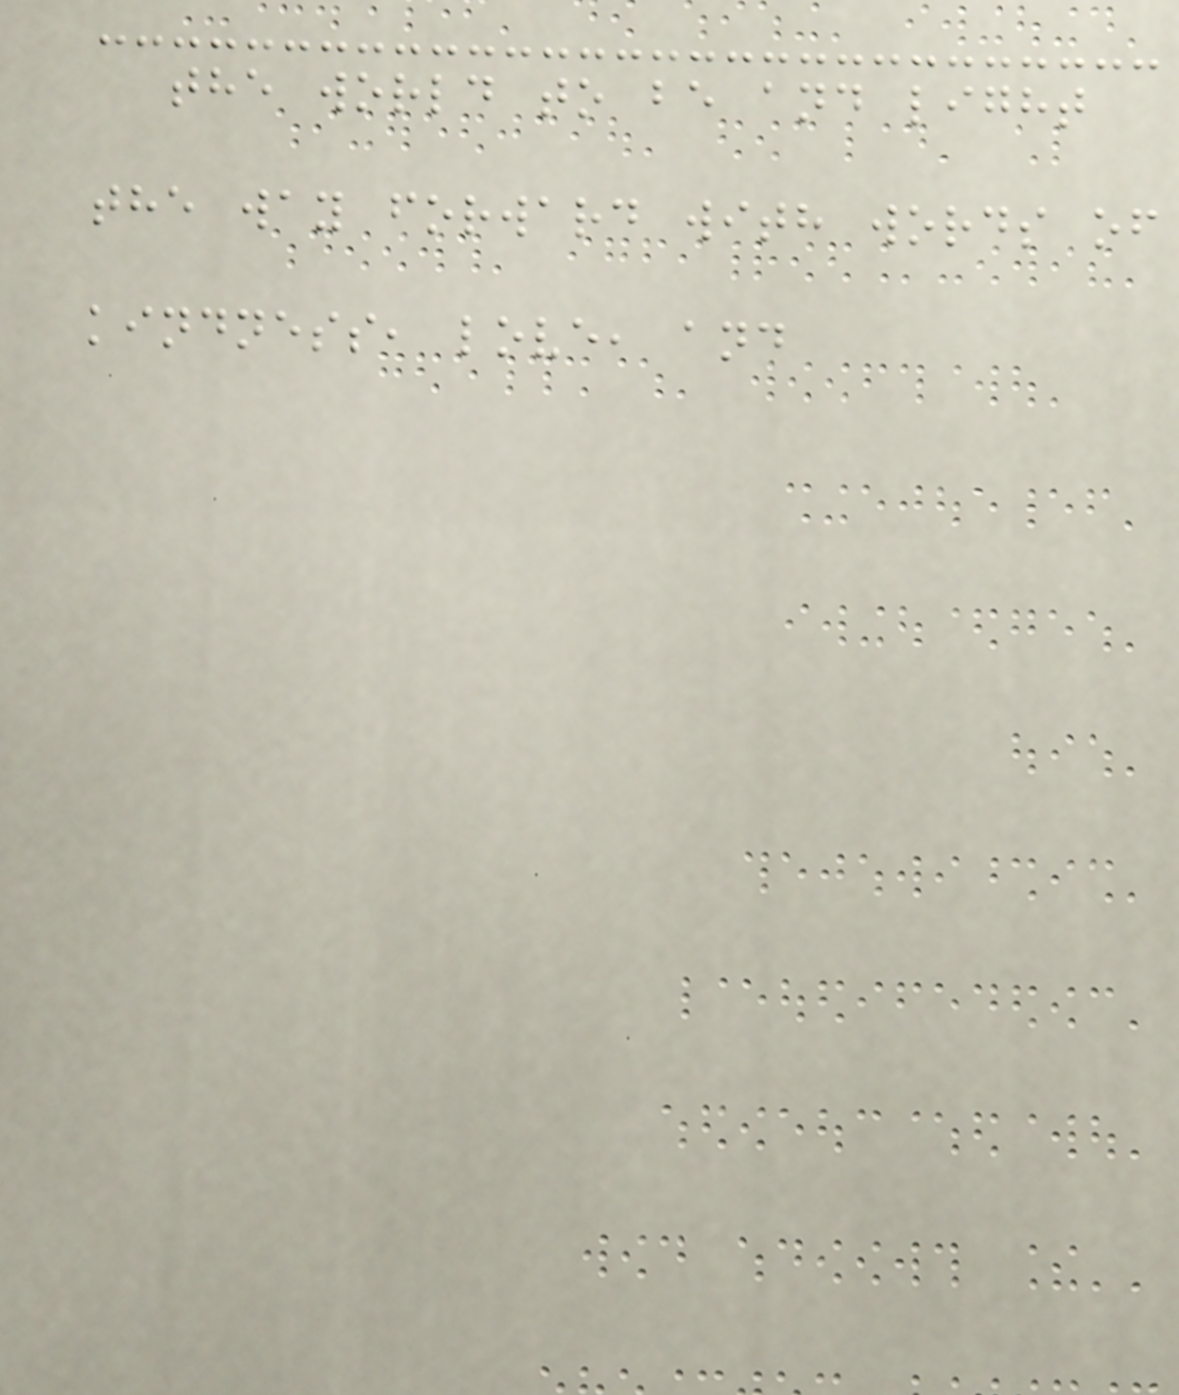the world to be and light
the way forward with words of
kindness, love, and
